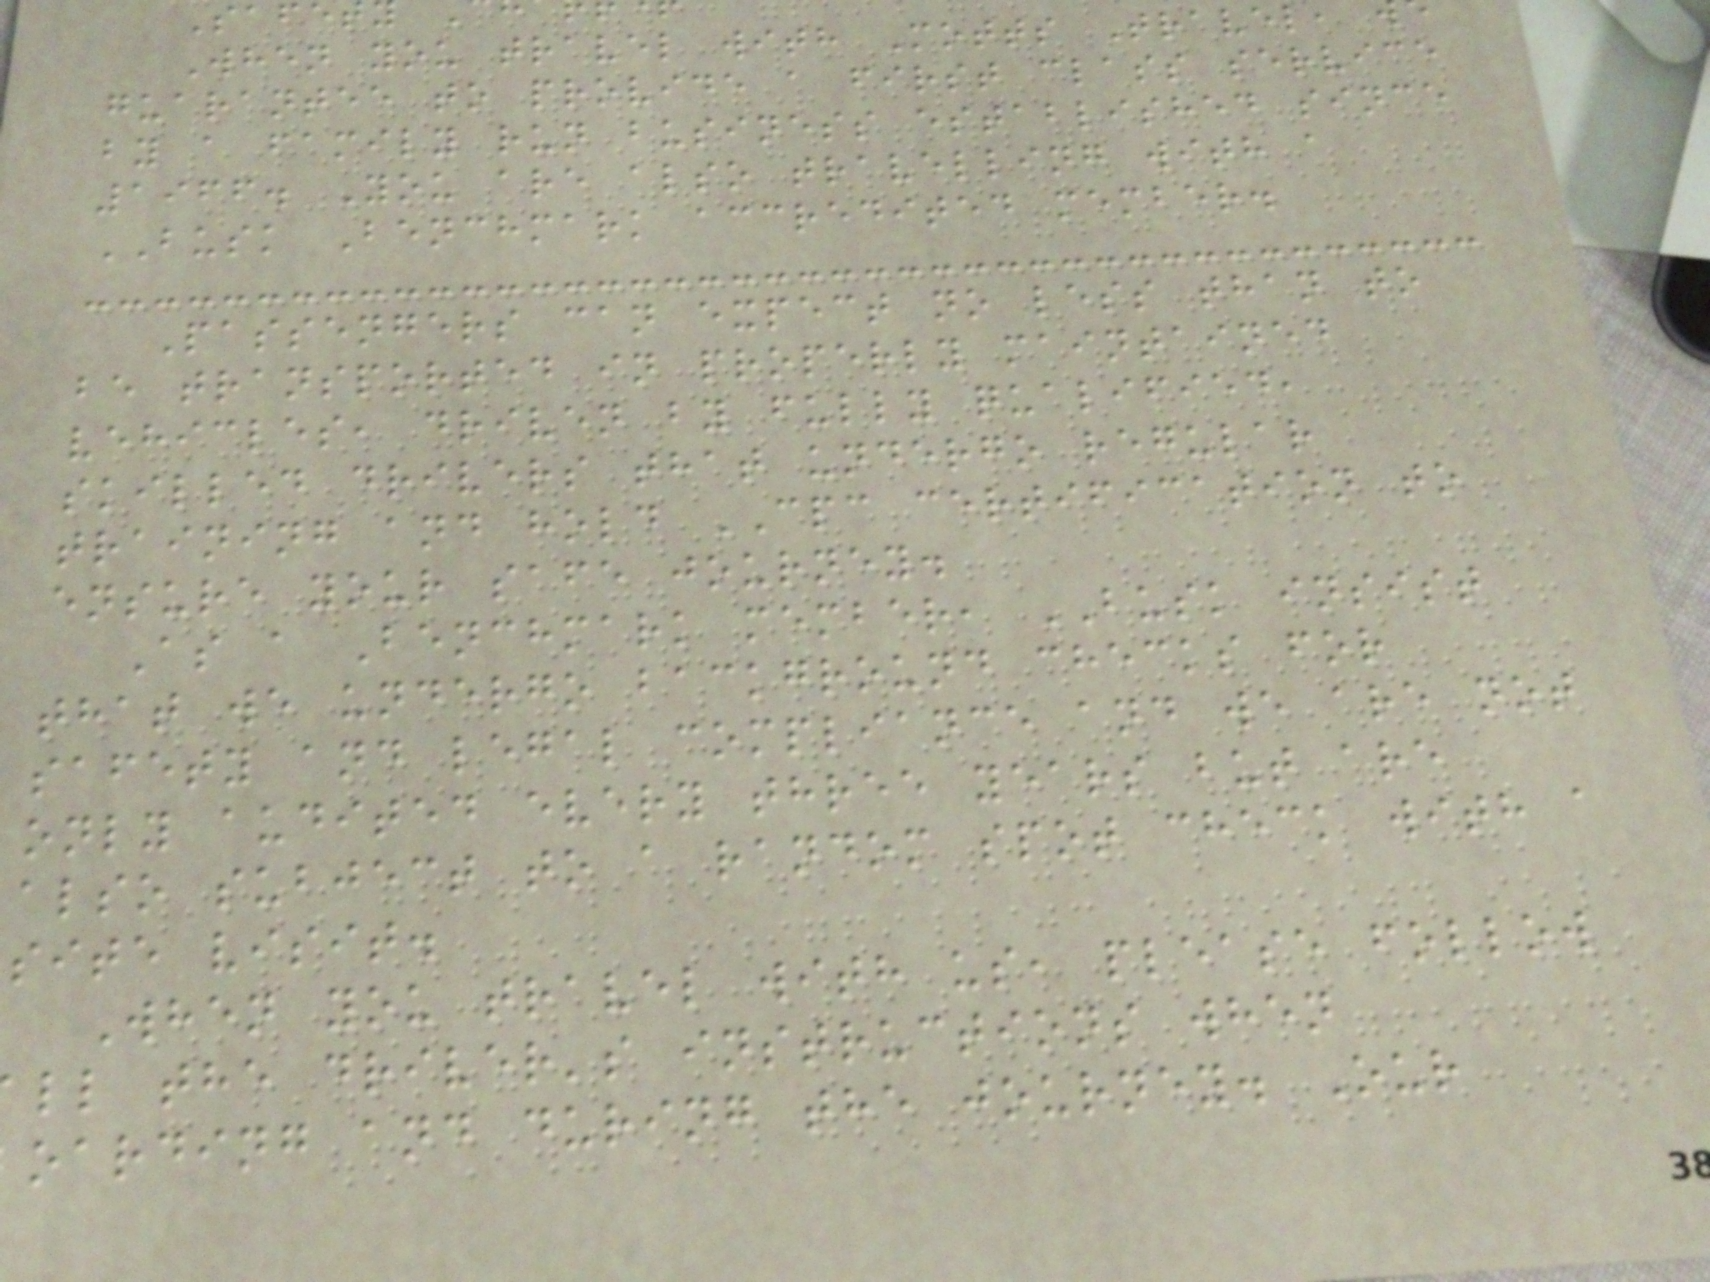Safe
When you travel with Motts Travel,
guarantee to provide a first class service
by a family run business established since
1966. You are also travelling with a
BUSK Benchmark accredited member.
Passengers can expect no less than to
be transported in properly maintained
vehicles, driven by fully qualified,
skilled drivers that undergo regular
training and hold CPC certification to
ensure your safe journey.
As a Benchmark member, BUSK insist
that we undergo background checks for
safety and legal compliance and we are not
only audited every three years but are
also subject to a random spot check with a
site visit.
When you travel with us, please follow
ll the driver's instructions when
oarding and during the journey. Our
